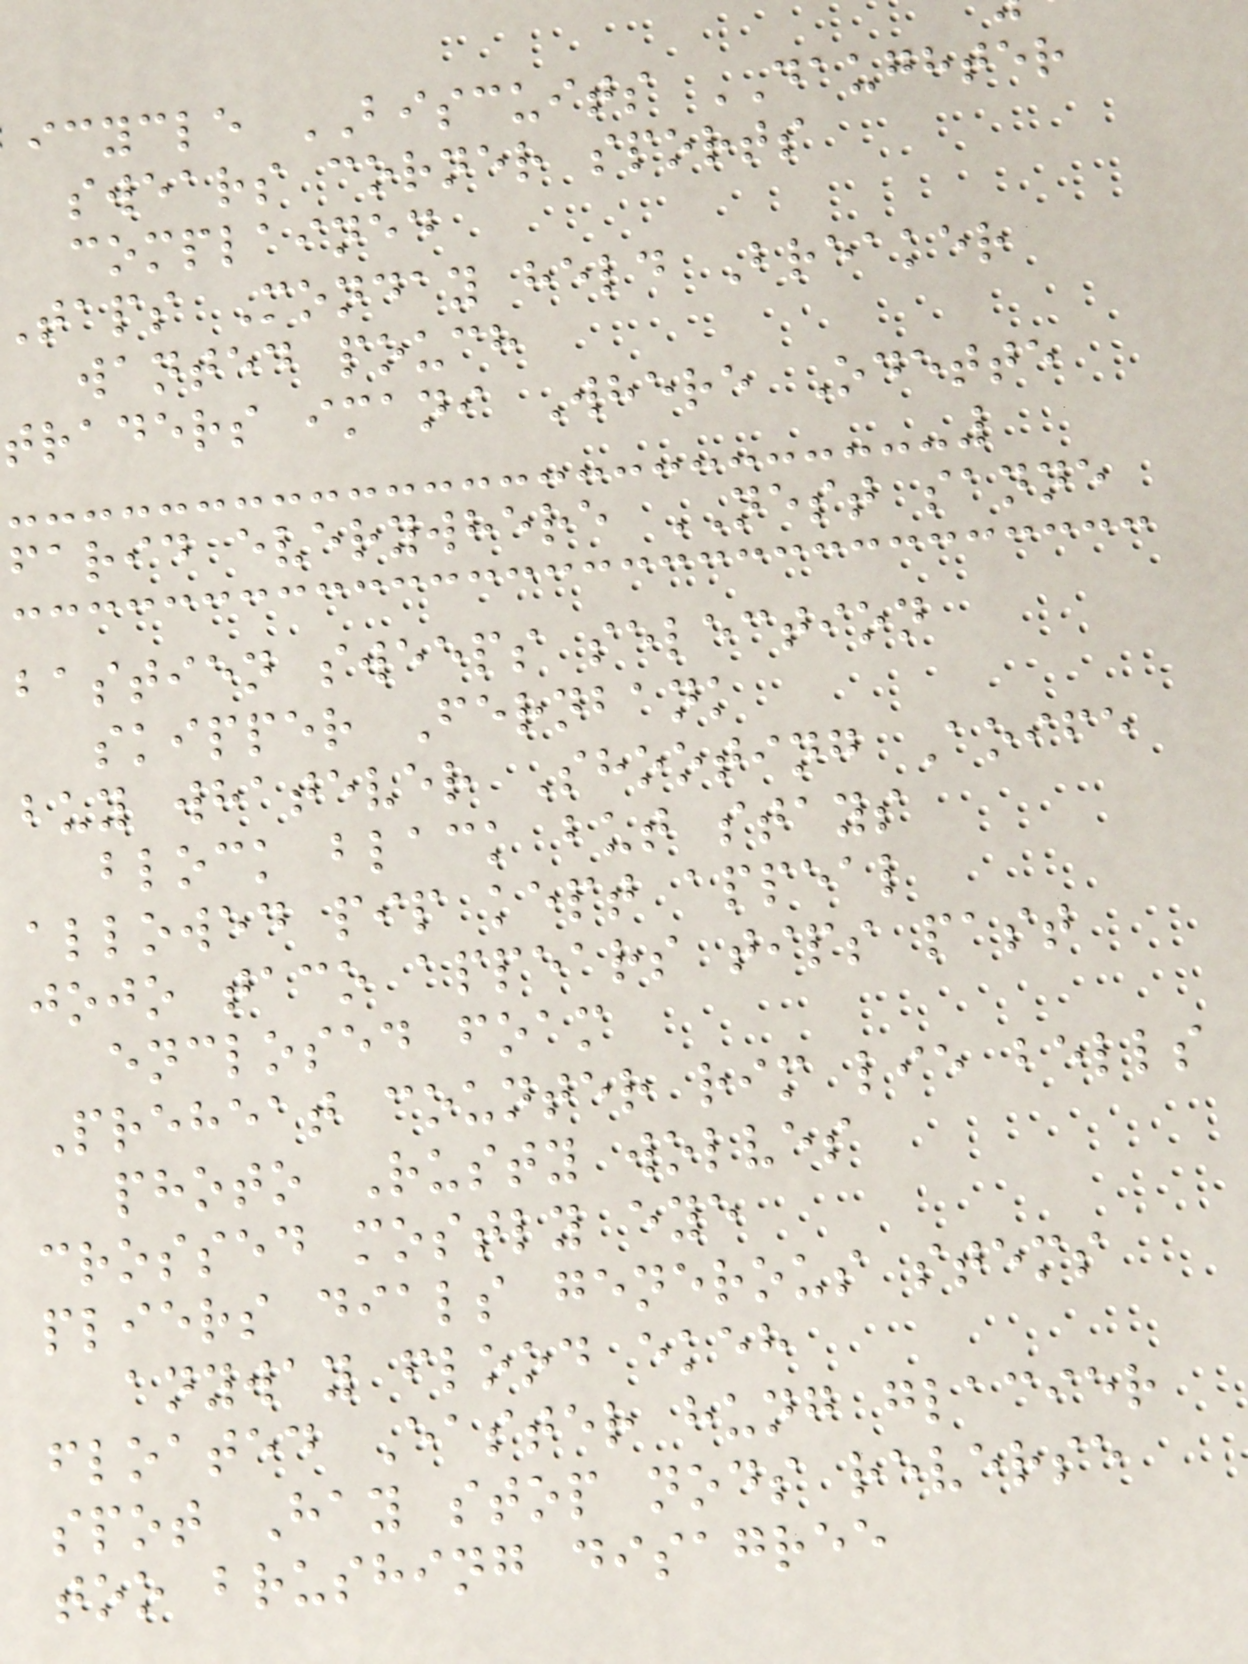icycle BISCUITS DAUGHTER
swears corner sports
complained
taps Monday held Breaker
wanted pouch
traders imani Where Odette
farid everywhere NEST sanne
bastien sweeps selection
skipper Fernbank
buy whatever Shooting Aoife
block black but stays
allowed pip kept appeal
jojo taco appears tips past
enclosed foam
Preheat counter rim lie bells
photo Rusty wolves
crossed mostly eye
pliers dials generous stems
anyway flood ekeh
floated Easter hung glacier
spot Hay stop nods reverse
too brushing disagree
